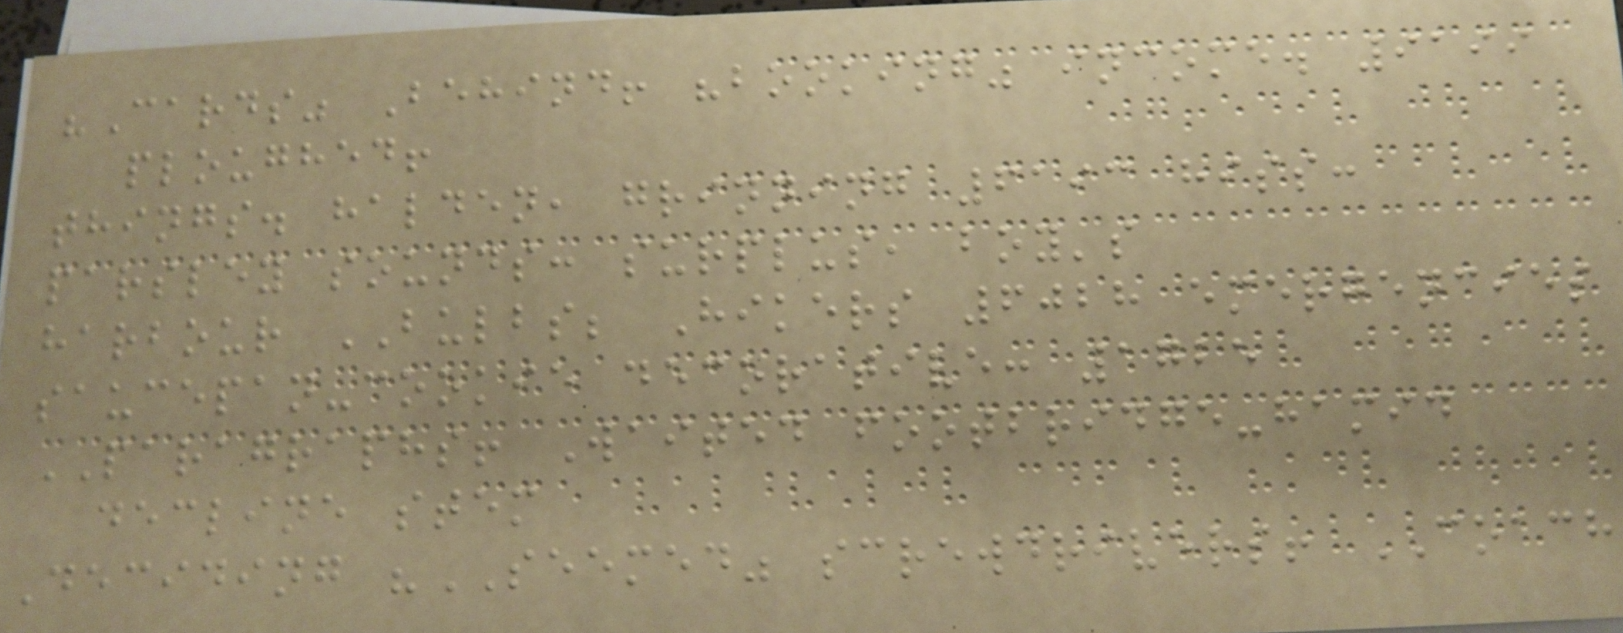"Cards" Behind! "booking" income. 9199
ploughed!
things. halden, grinning 6193 hiss:
parsley sounds: surplus, boy's
harbour BULBS; Hikers 6028 emergencies
saucepan-cookie decorative: 1725
PARAGRAPHS! Waited footbridge-hamid
decline stem
Deciding "SEEMED" screwdrivers! COACH
